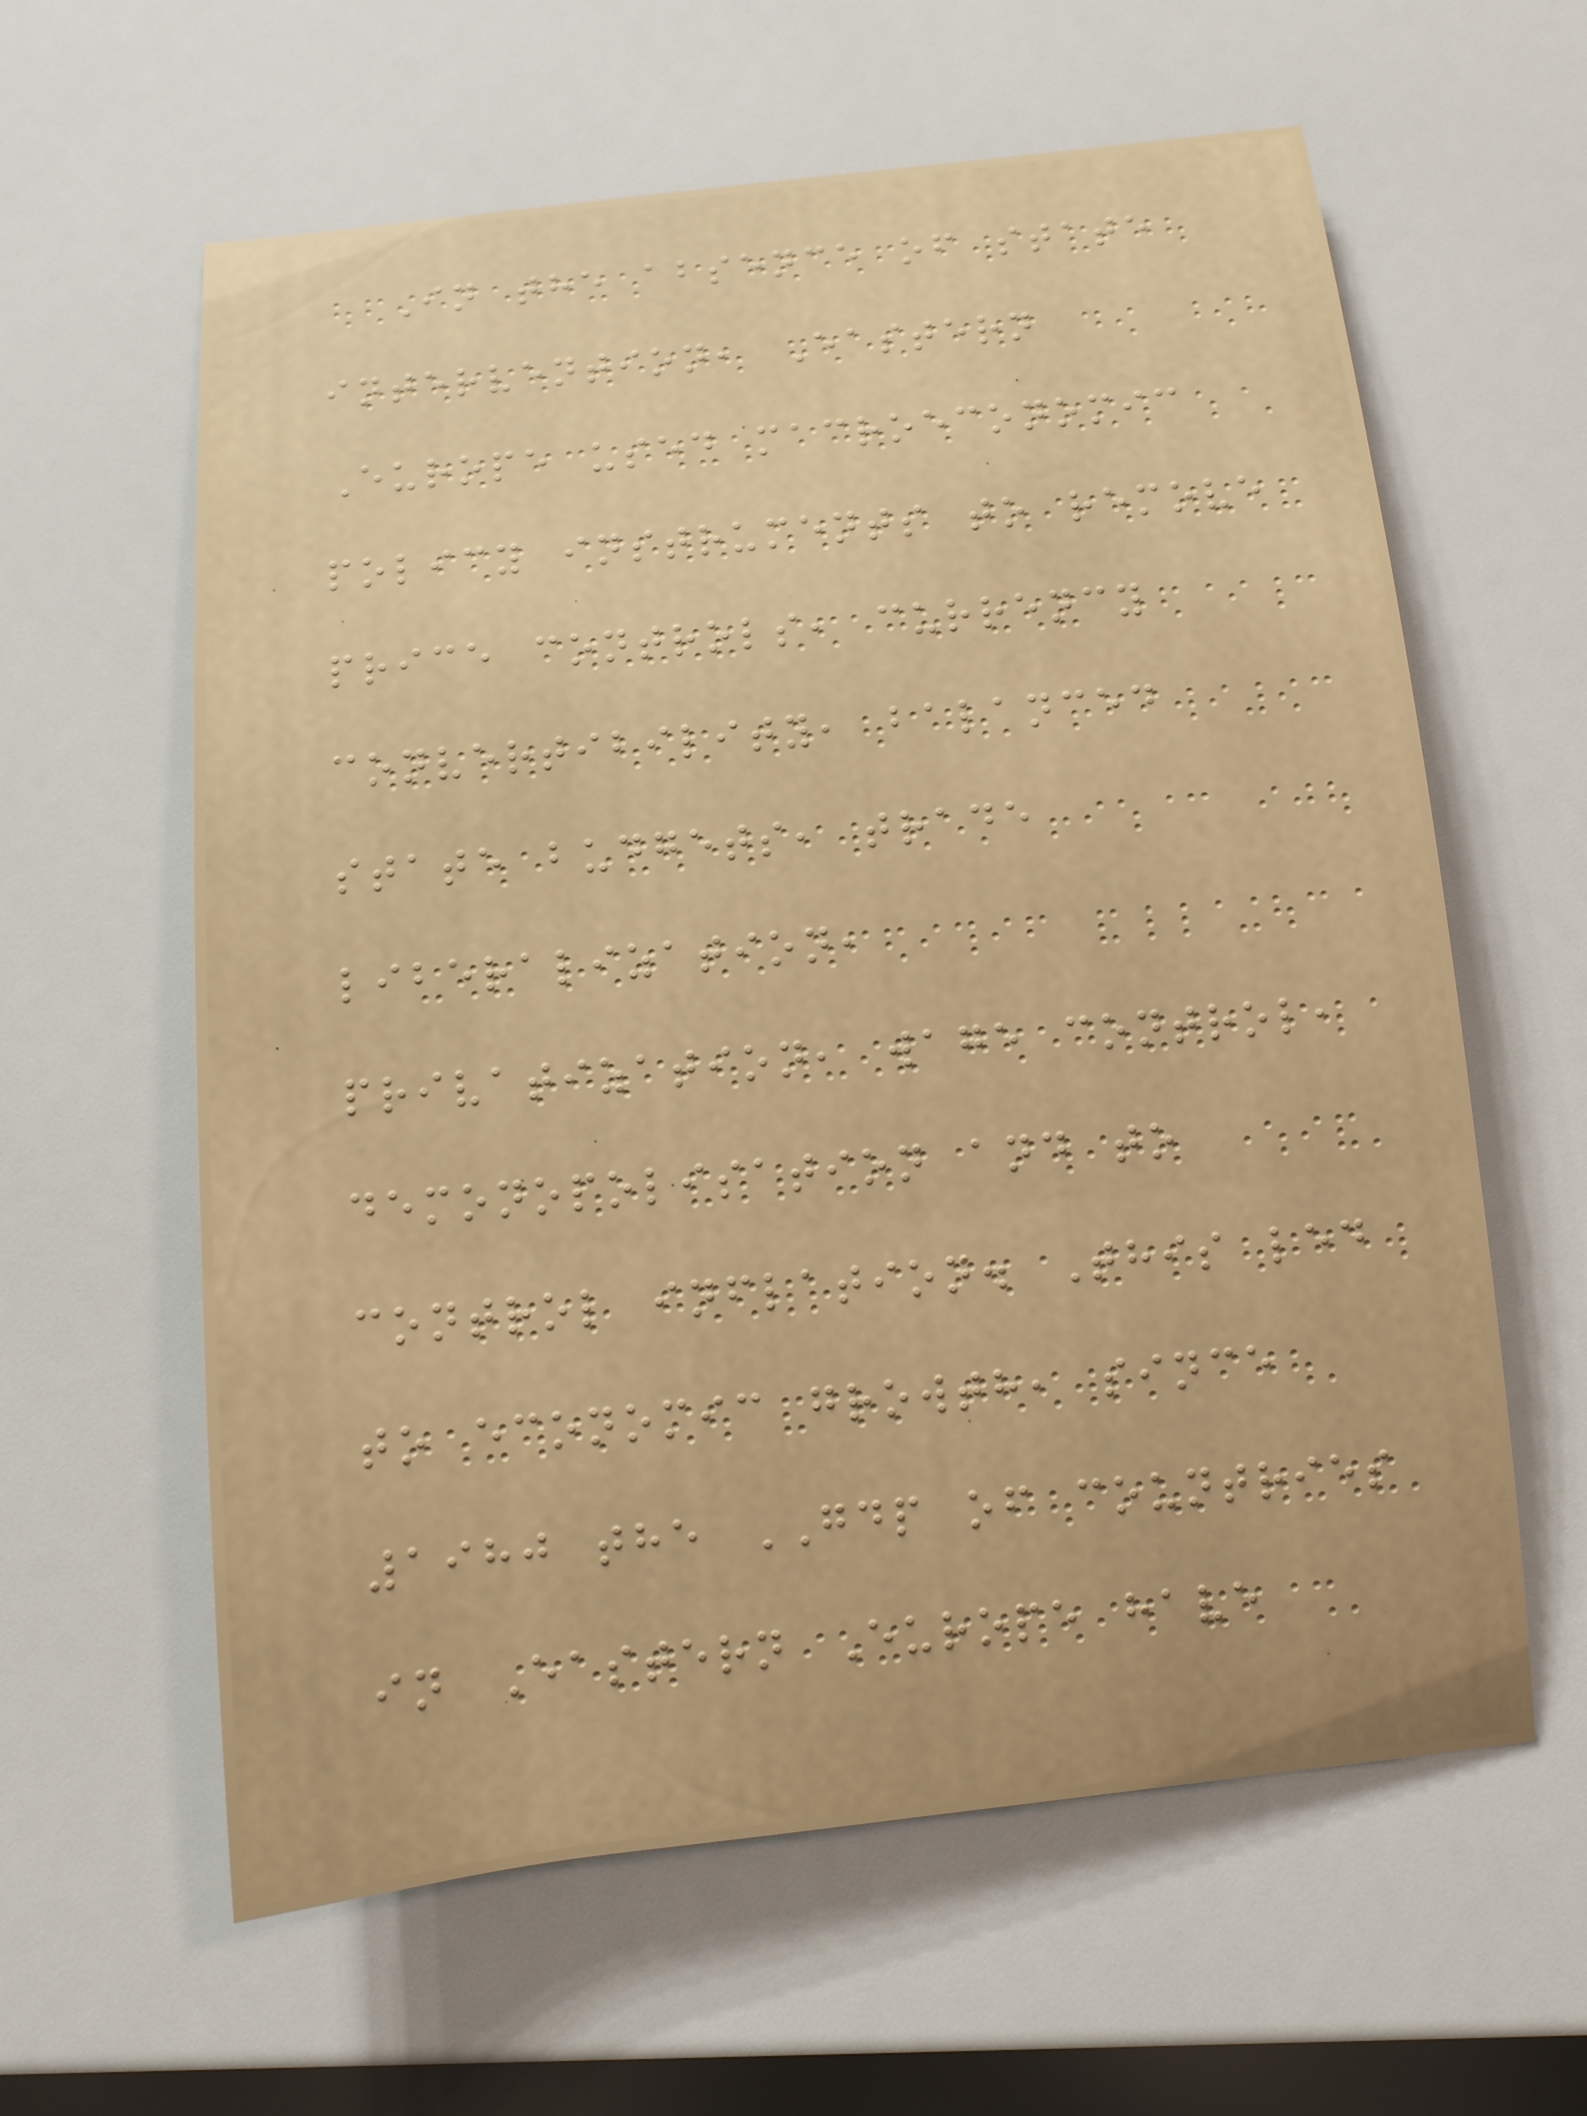In the absence of state
intervention, Eastern
Europe used macroeconomic
policy instruments to remove
price controls, currency
convertibility, balanced
state budgets, trade
liberalization,
privatization, wage control,
demonopolisation and to
control inflation. This led
to economic growth, since
1980 the GDP of countries
in Eastern Europe have
